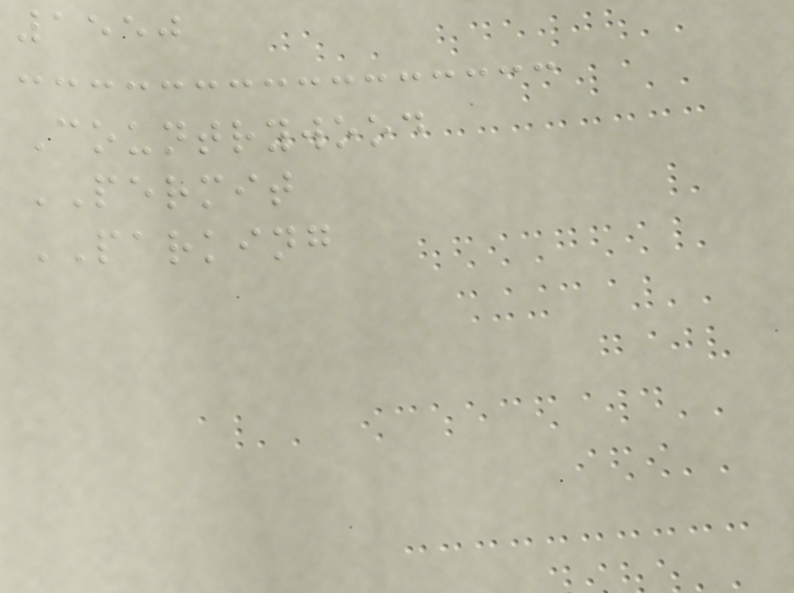1550
Countrywood
PERMIT
PARKING
